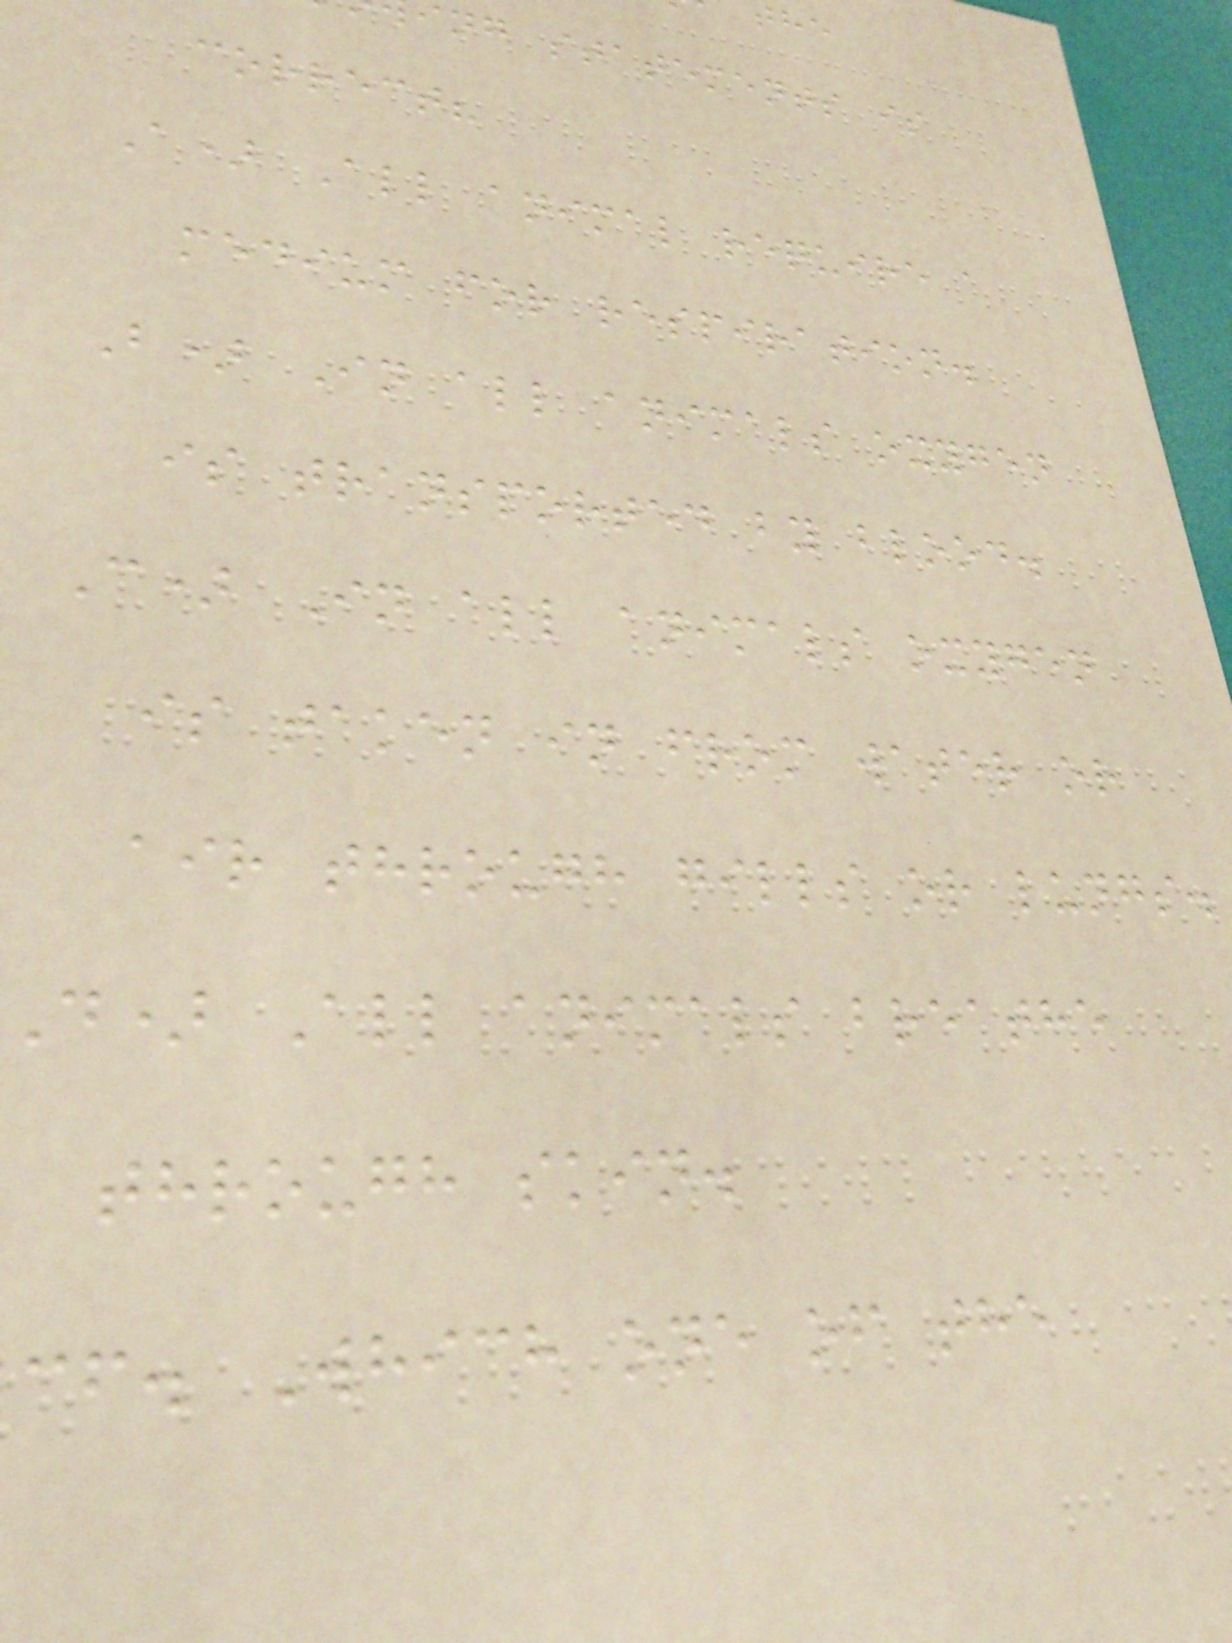ng statements is
correct?
A) All animal require a
medium for respiration.
B) In all animals oxygen
is transported by blood.
C) In all animals oxygen
is taken in from water or
air through gills or lungs.
d) All animals breathe
through skin.
cf. Which one of the
